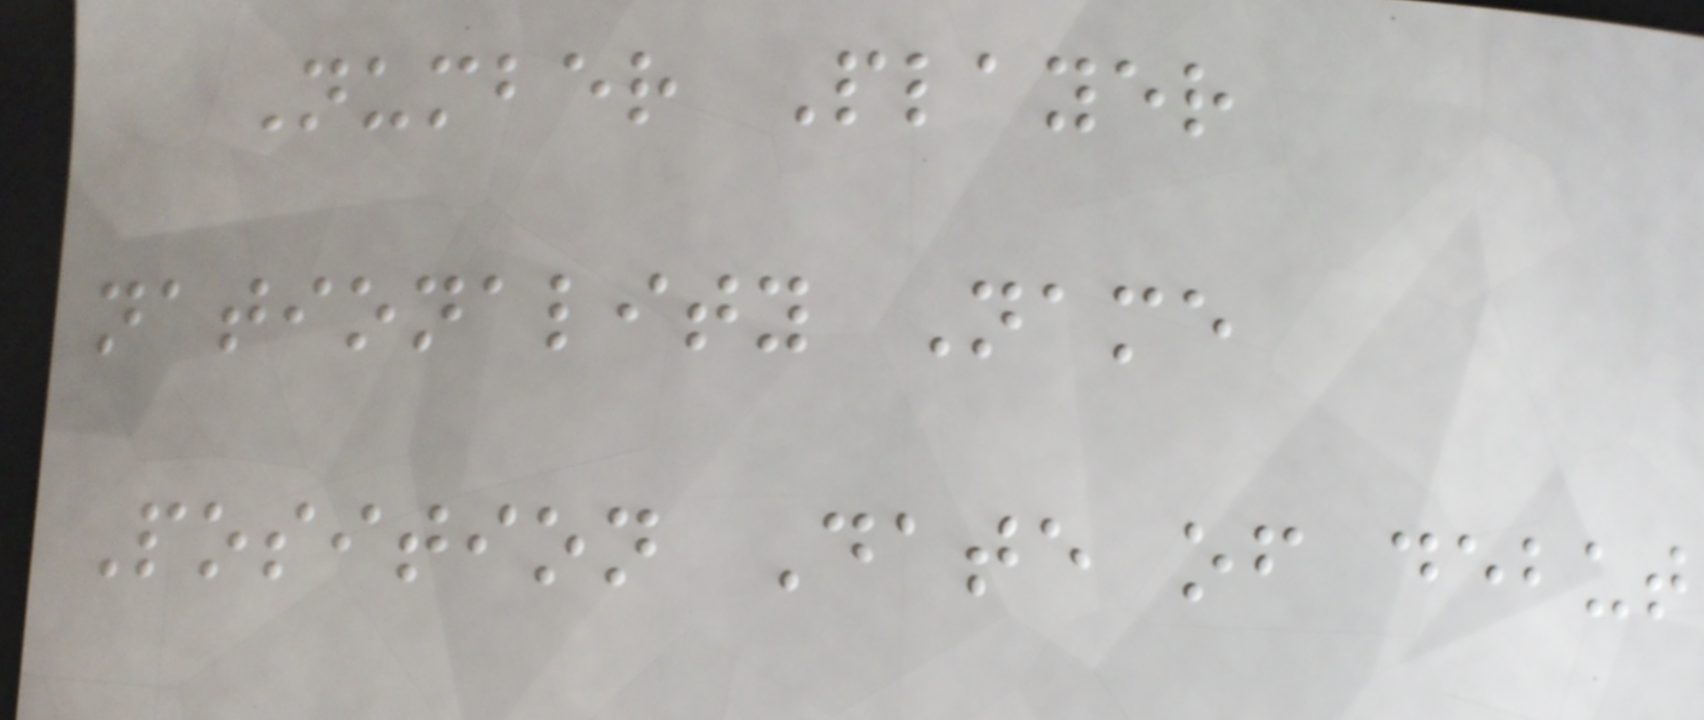Number Player
nationality Name
Position Date of debut
